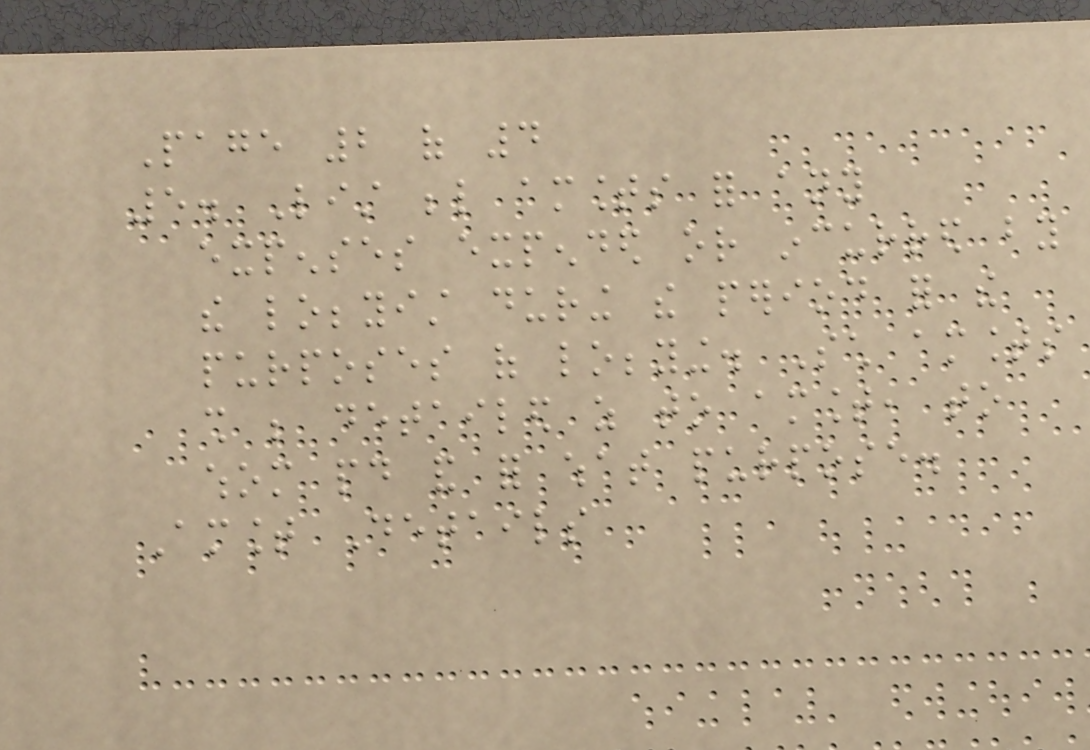Page 2 of 4
5. List below amounts for any
expenses expended or incurred by
the lobbyist during the period for the
purposes of lobbying. Such amounts
shall be detailed as to amount, to
whom paid and for what purpose.
Amount Details
